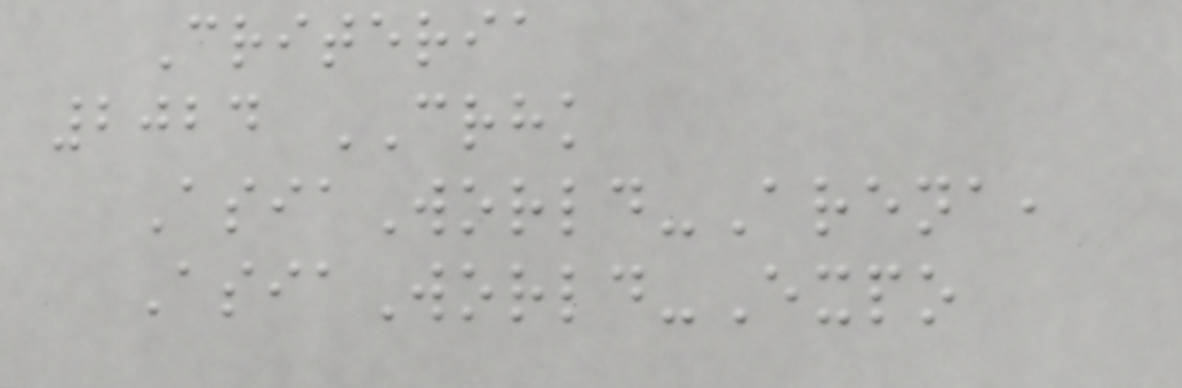Criteria
2024 CRHK
AsiaWorld-Arena,
AsiaWorld-Expo
